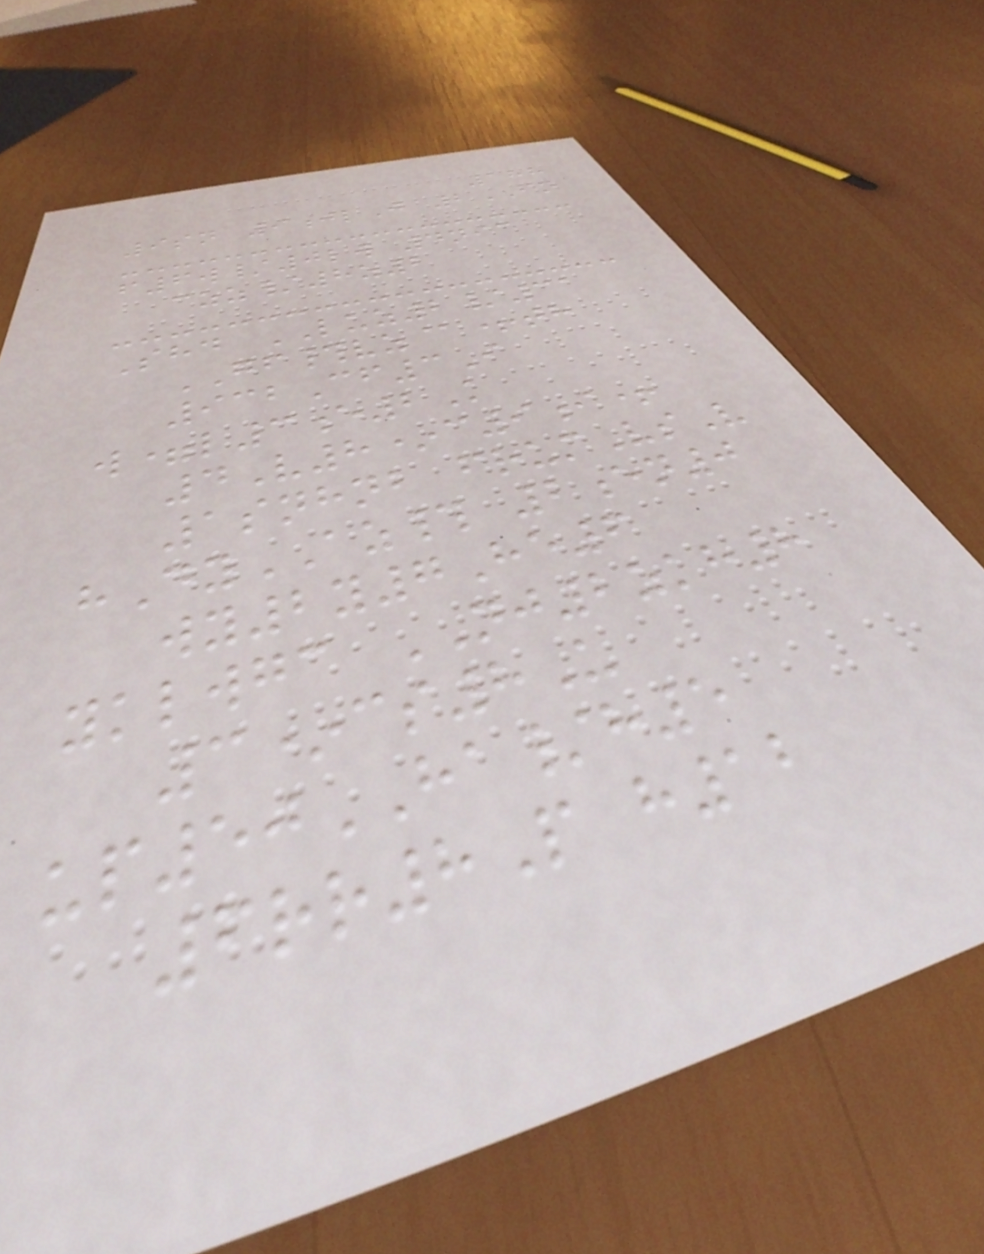188
9sn 9jlJ 2FN
f6w/0lw 4nic
czz/8z2
Shd LUZ2/31
GF#vz@+th
932Cf3I
w=l3e2K
4V8*c9i+
1snhnb frumVsV
hDyAZ# 2en0
wy2y7He6
yklwgc NJ2zkh8
3*cs8U
up50HA/h5
6rr8P h12
